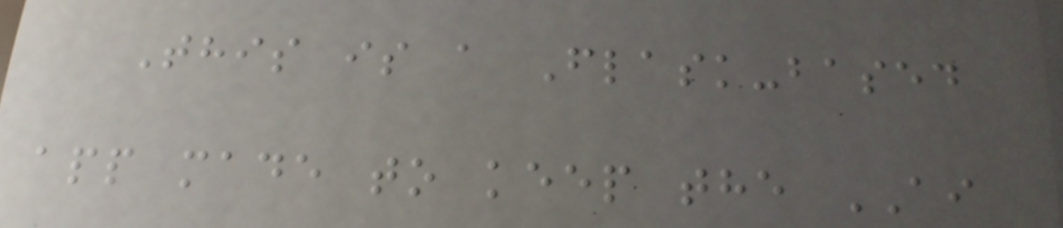This is a Flask-based
app made to keep the AI
